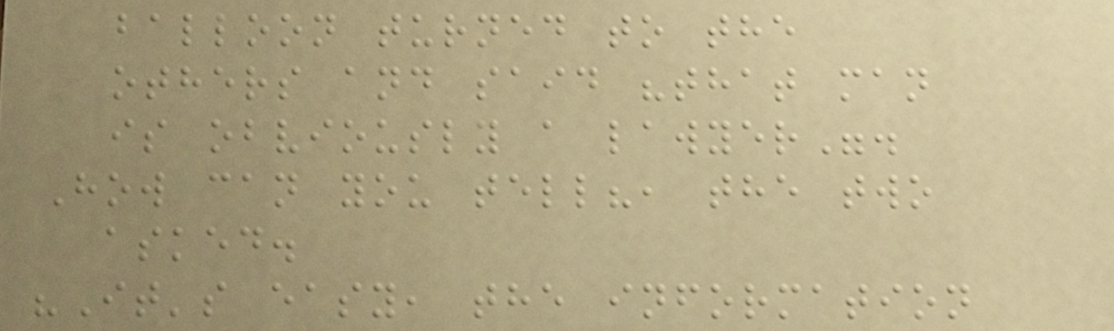balloon turned to the
others and said "that man
is obviously a lawyer".
How can you tell?, the two
asked.
"It's easy, the information
